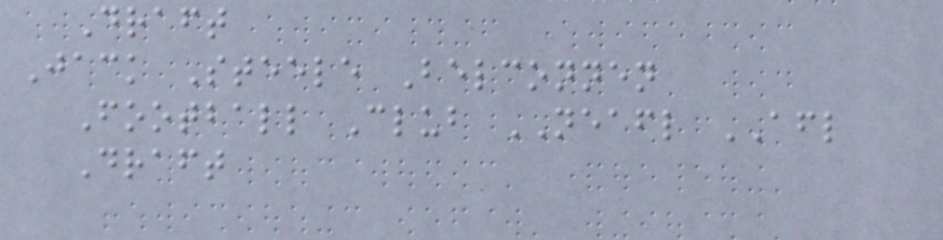Draft
Jack Steele Belconnen
Football Club NEAFL AFL
Draft
